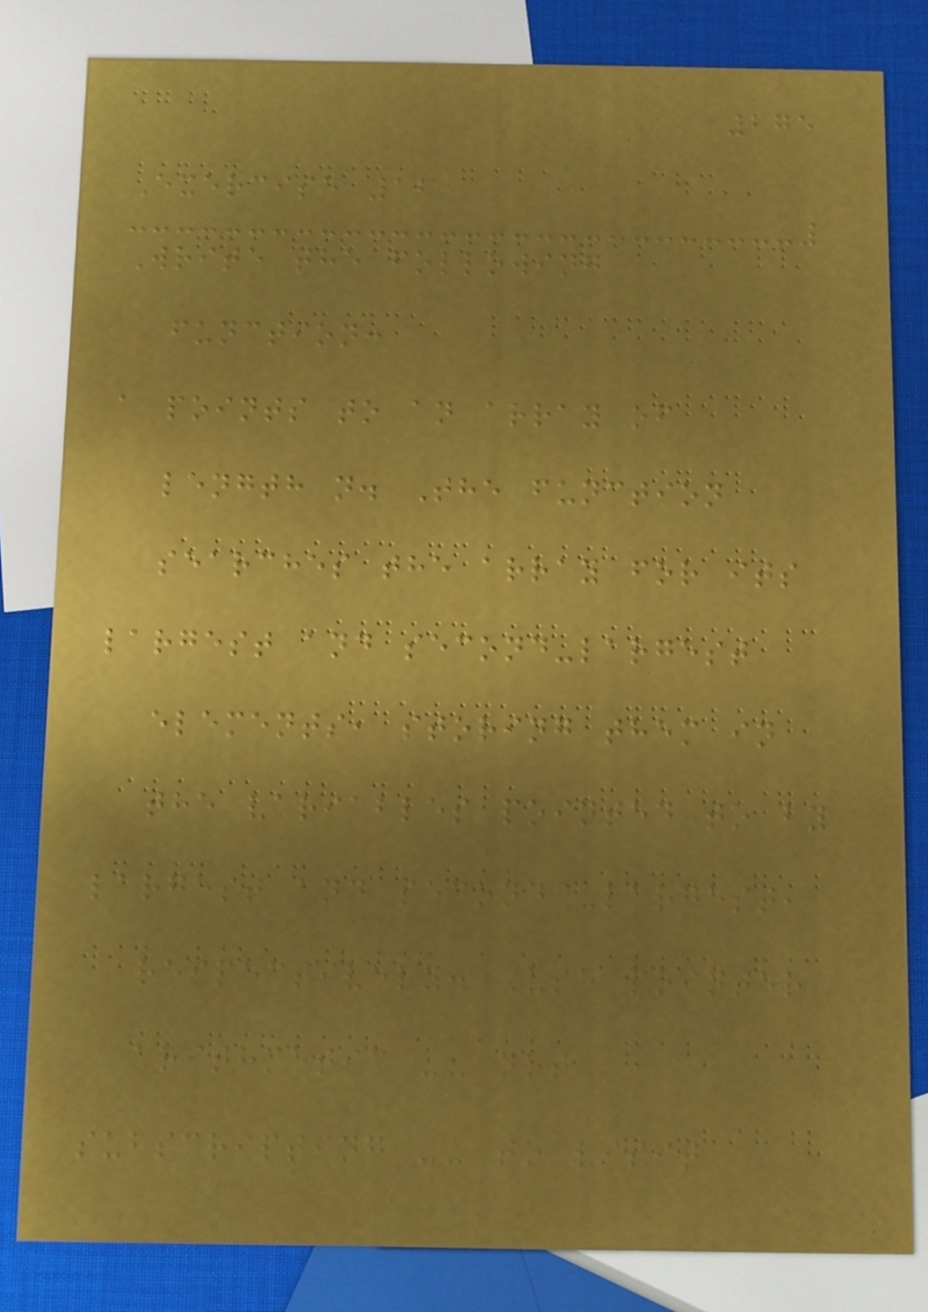275
Exercise 12
Write the following
function:
a points to an array of
length n. The function
searches the array for its
largest and second-largest
elements, storing them in
the variables pointed to by
largest and second_largest,
respectively. Use pointer
arithmetic -- not
subscripting -- to visit
